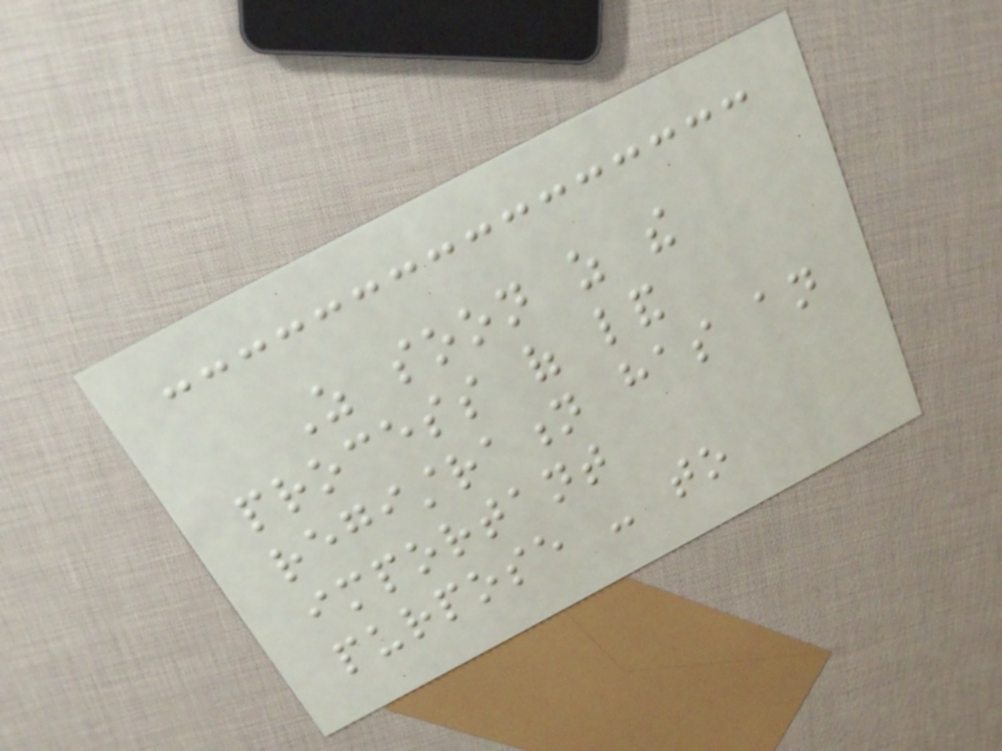As soon as the
process of land
registration has an
important
purpose - to
